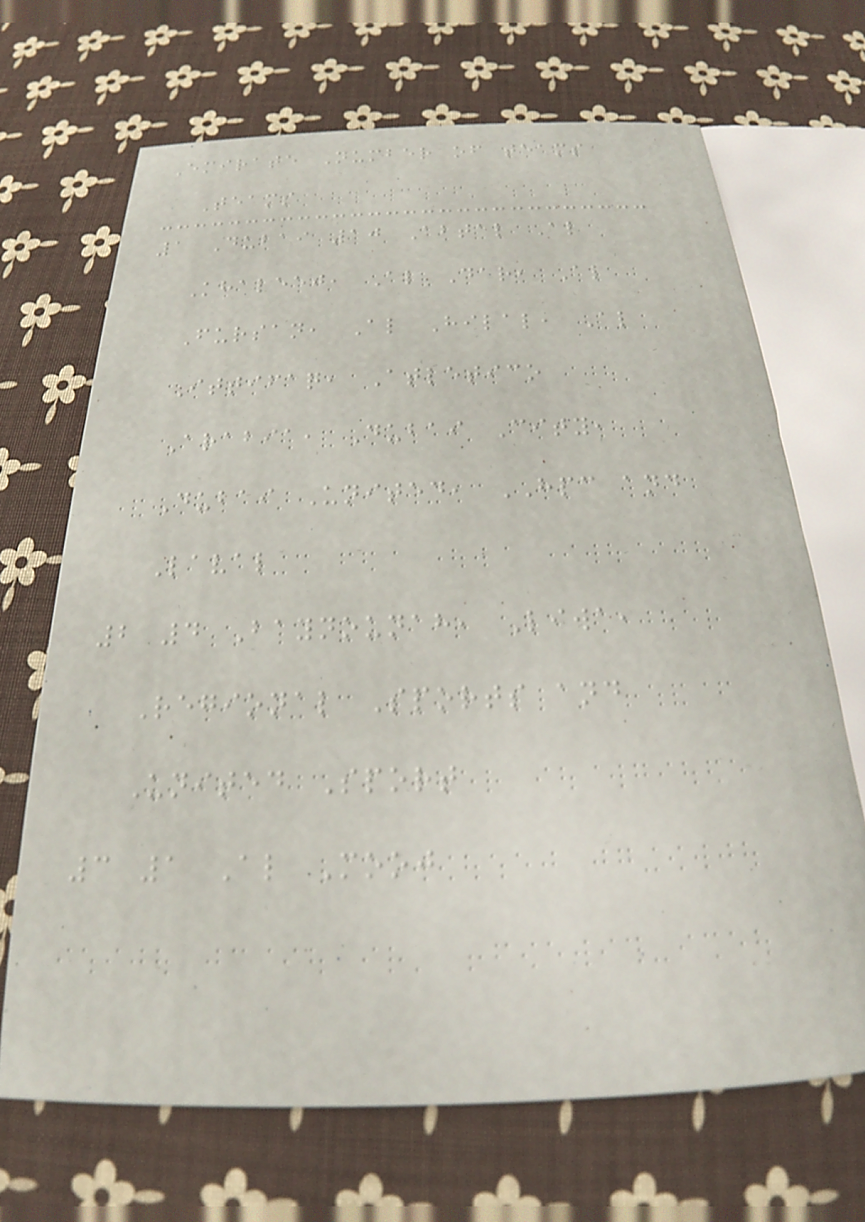Emirate Number of teams
Teams
1 Dubai 10 Abtal Al
Khaleej, Al Dar, Al
Fursan, Al Hilal, Al
Ittifaq, Atletico
Arabia, Dubai City,
Dubai United, HPC and
Laval
2 4 Baynounah, Liwa,
Regional Sports and
United Sport
3 1 Al Mooj
